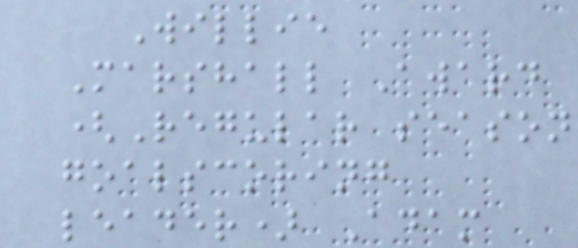Willie
Marshall Award
(Regular season
goalscoring
leader) Adam
